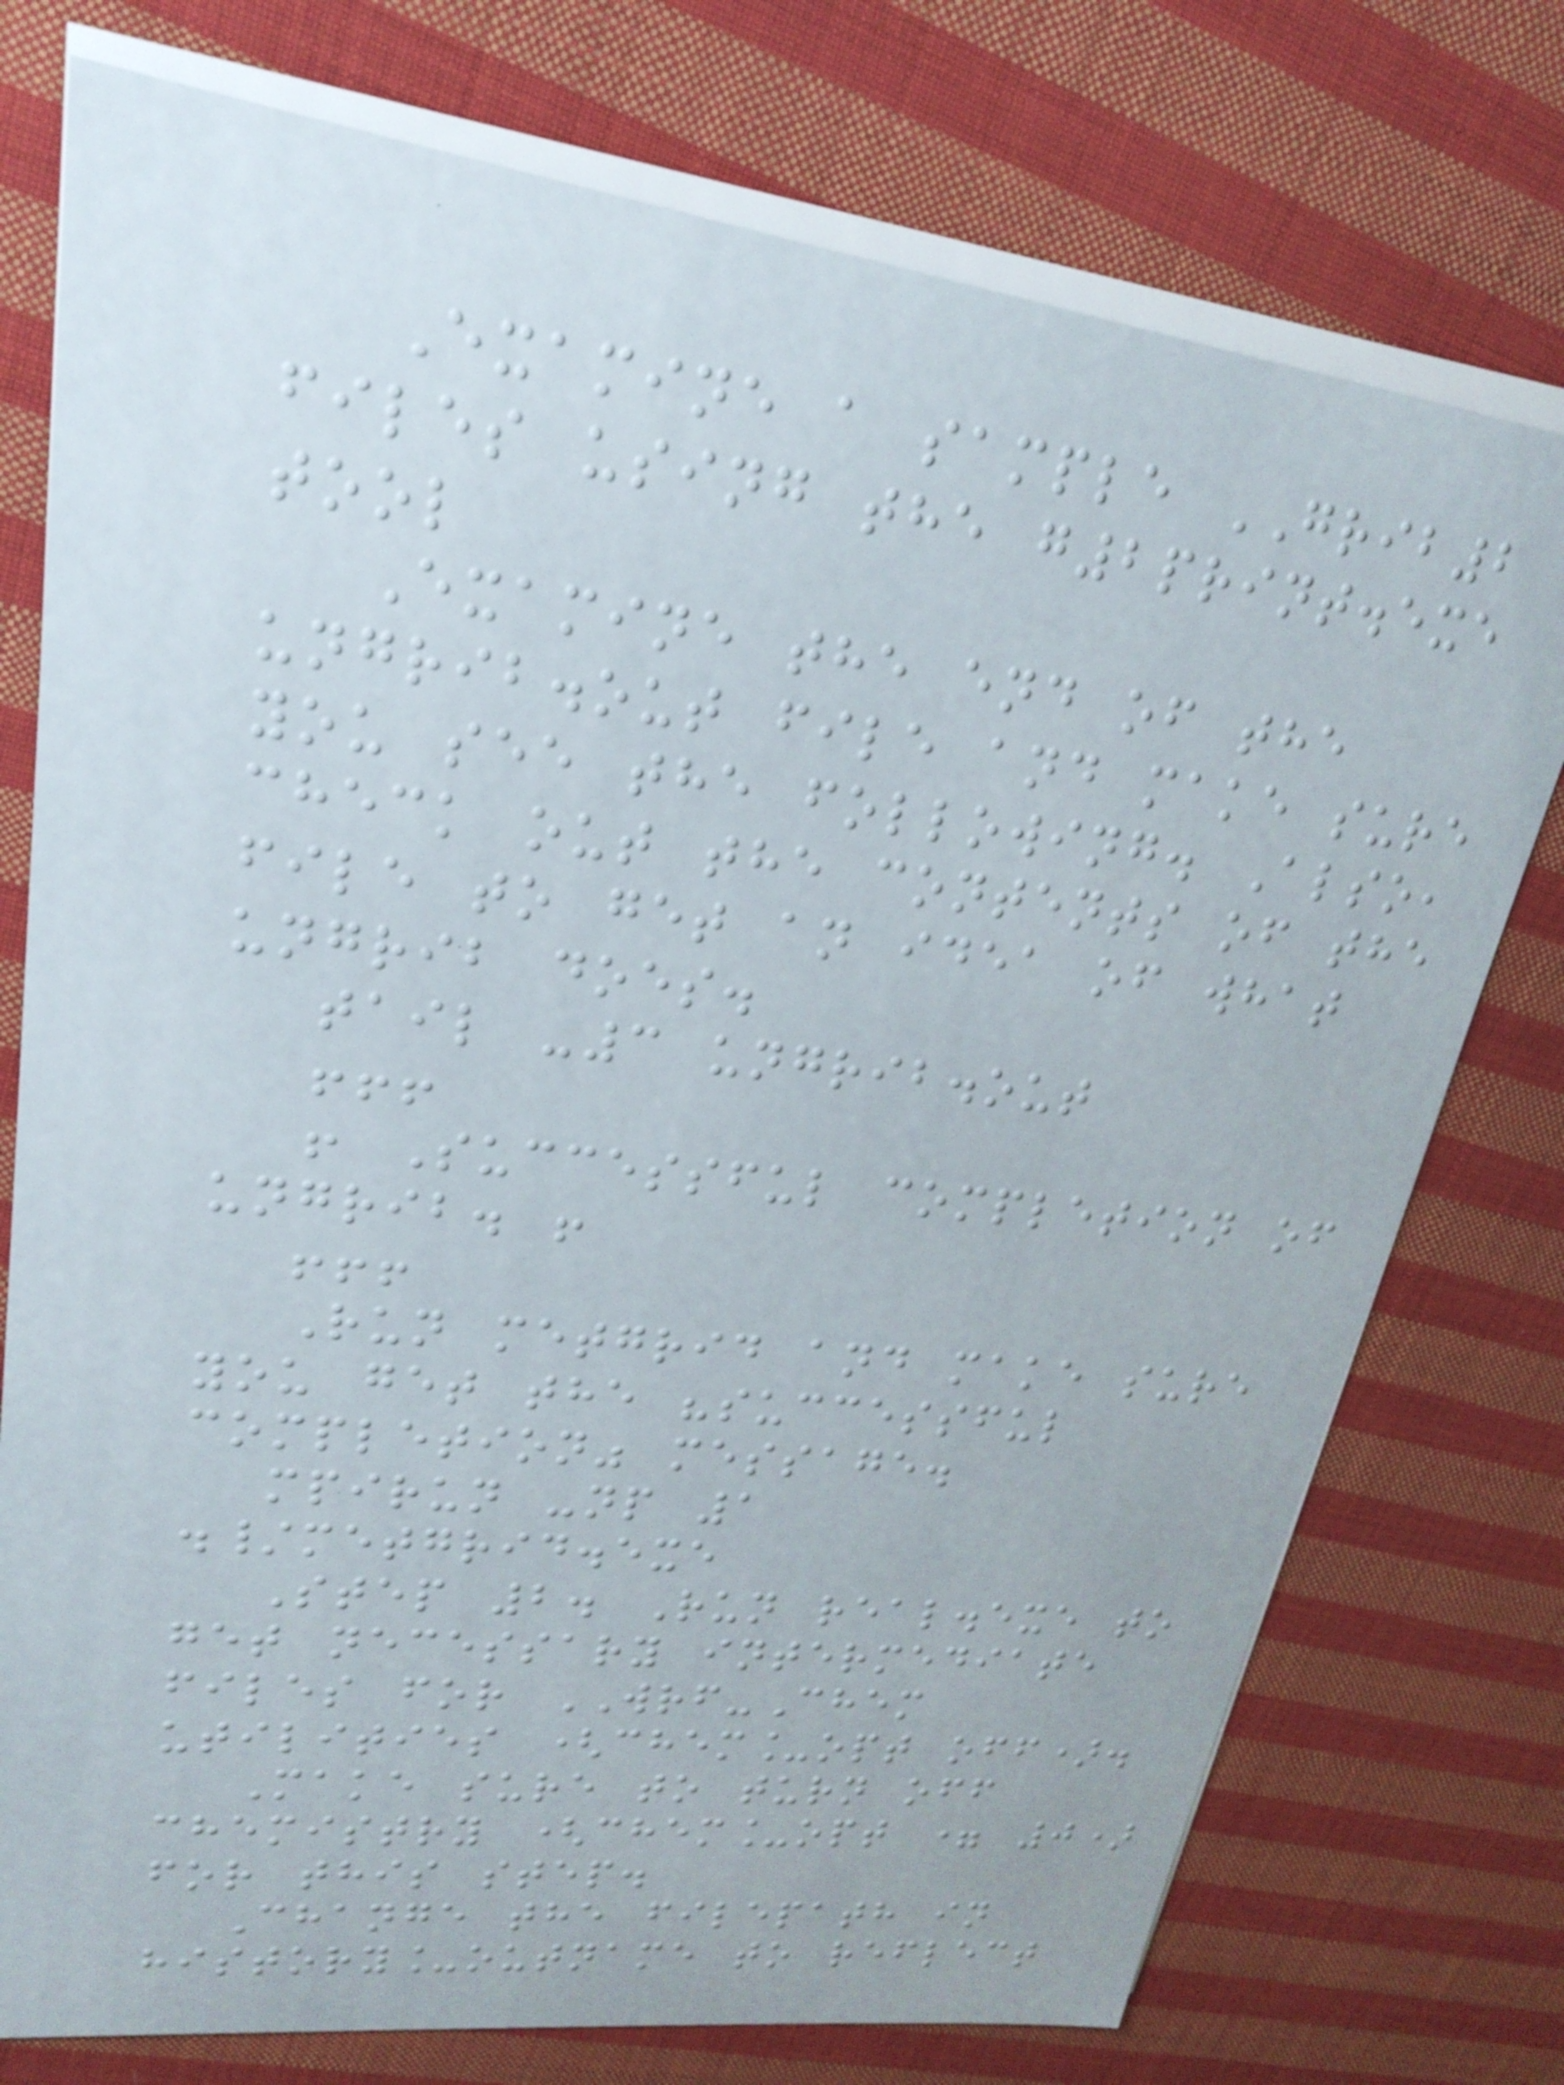Examine a sample GRIB2
files using the g2print.exe
tool
Examine the end of the
ungrib.out file and make sure
you see the following. Also,
check out the contents of the
file to get an idea of what
ungrib does.
tail -3 ungrib.out
!!!
! Successful completion of
ungrib. !
!!!
Run metgrid and make sure
you get the "successful
completion" message.
mpirun -np 1
./metgrid.exe
Step 2. Run real.exe to
get necessary intermediate
files for WRF-Chem
utilities (chem_opt off).
Make sure to turn off
chemistry (chem_opt = 0)
for this step.
Change the filepath in
history_outname to reflect
